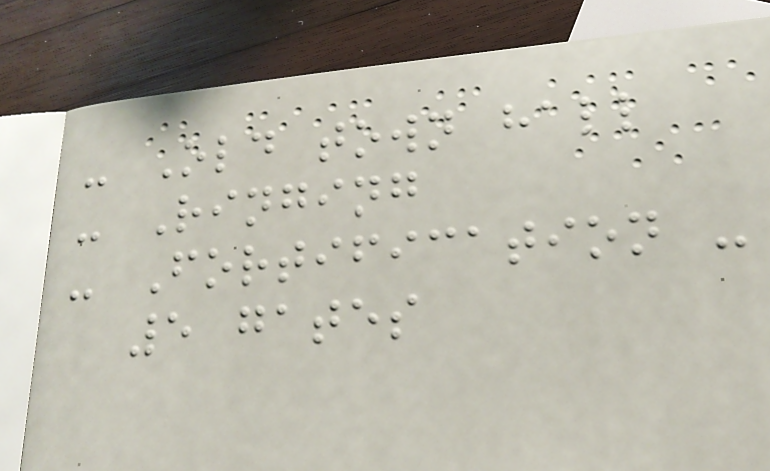- Old town hall
- Ringing
- Fortification -
5 gates
